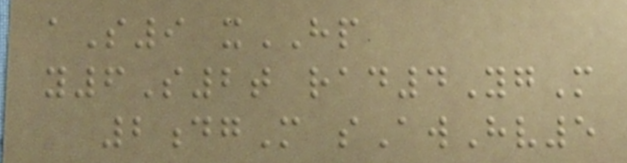aS9 xHP
y6S2t rad4YgM
2dgM sAwHv5
